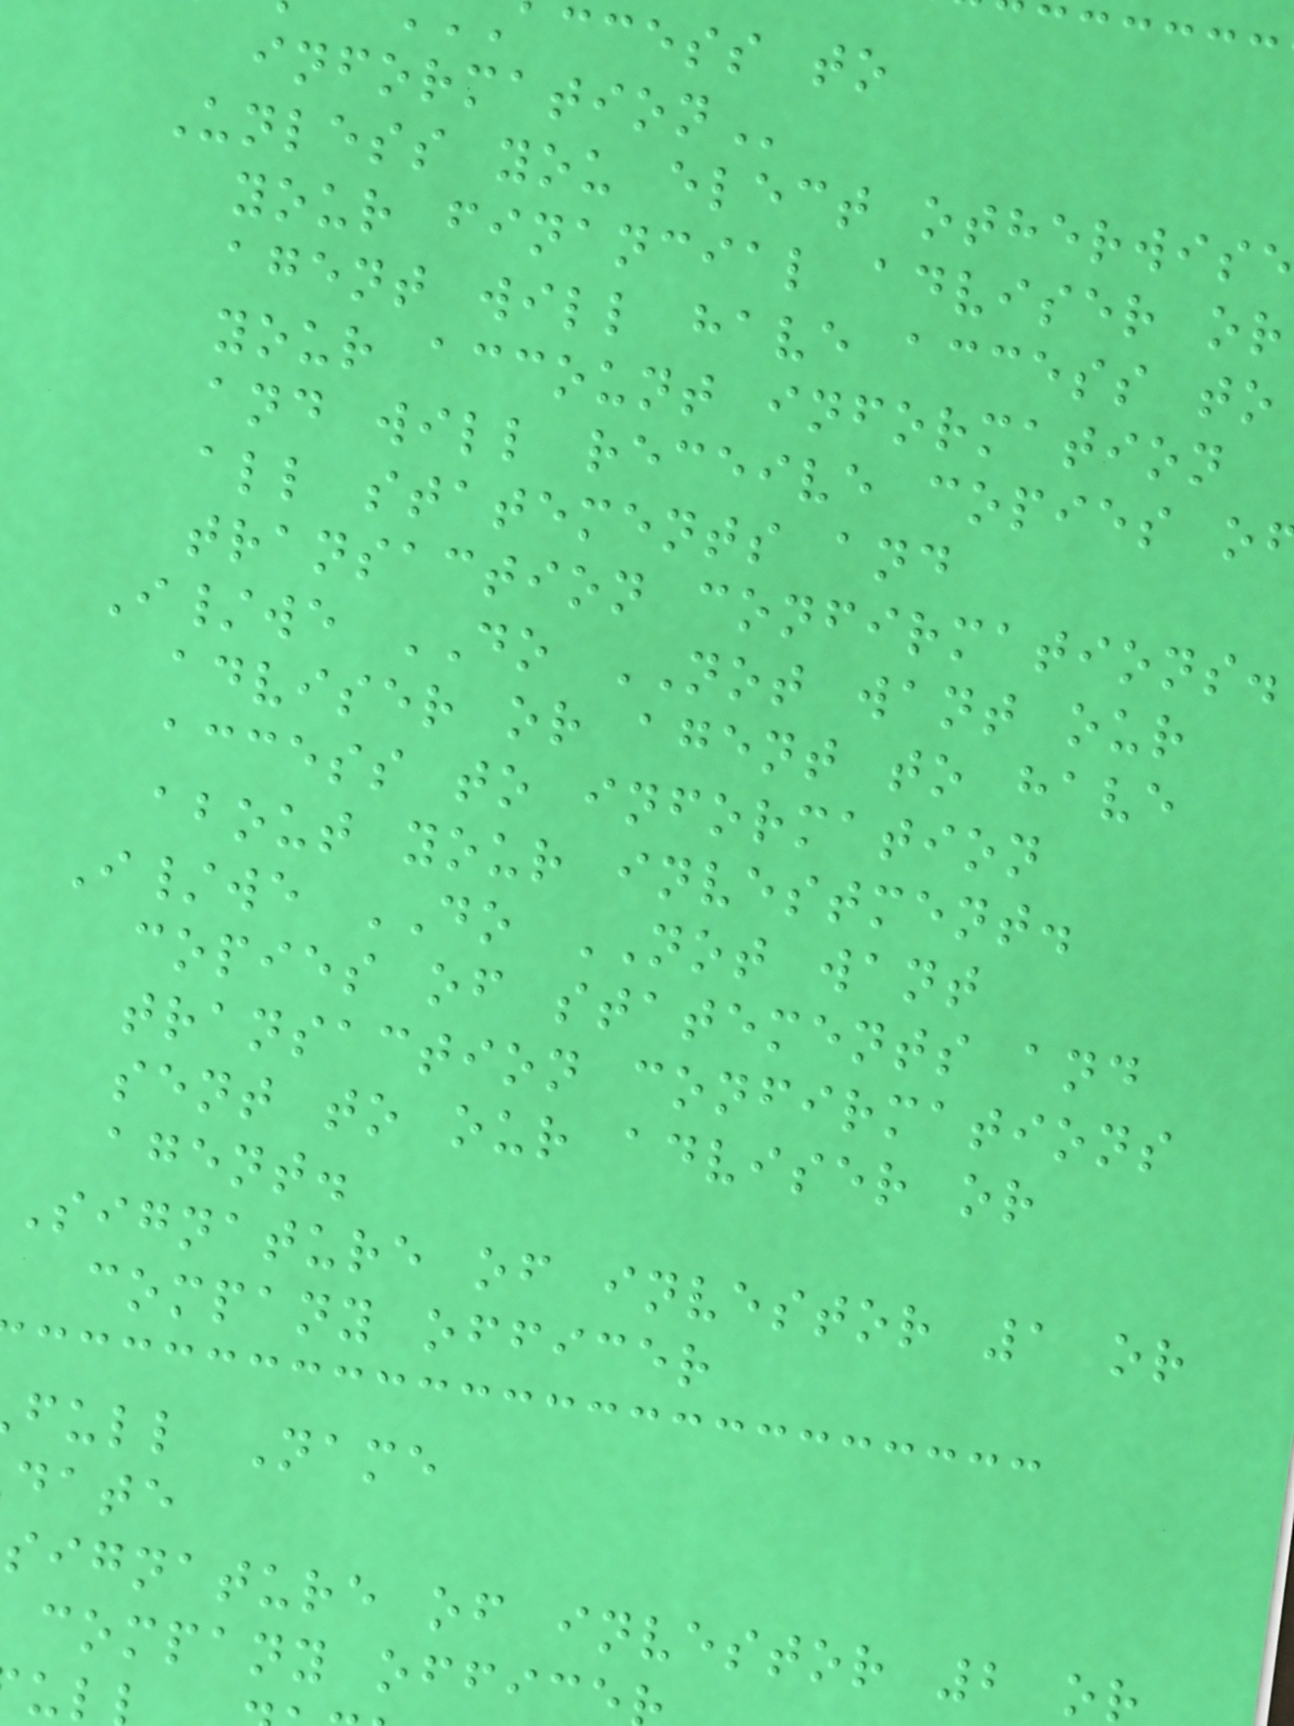ccess to
Unless you elect otherwise
your financial adviser or
agent will have access to
your account information
and will receive copies o
all statements and
transaction confirmations.
I/we DO NOT want our
adviser or agent to have
access to information
about your investment.
I/we DO NOT want
copies of statements and
transaction confirmations
sent to our adviser or
agent.
Signature of investor 1 or
company officer
full Name
date
signature of investor 2 or
company office
